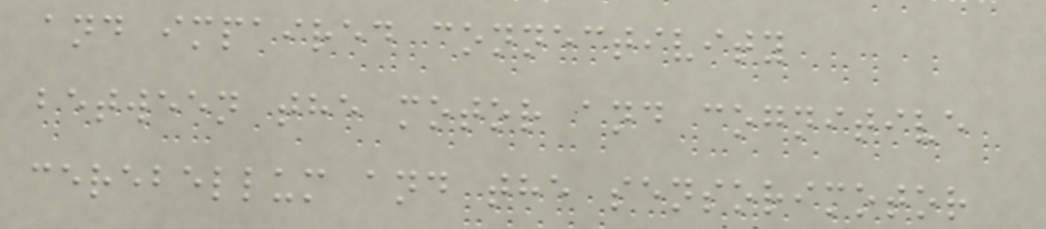and impaired connectivity
between the motor and cognitive
cerebellum and the sensorimotor
